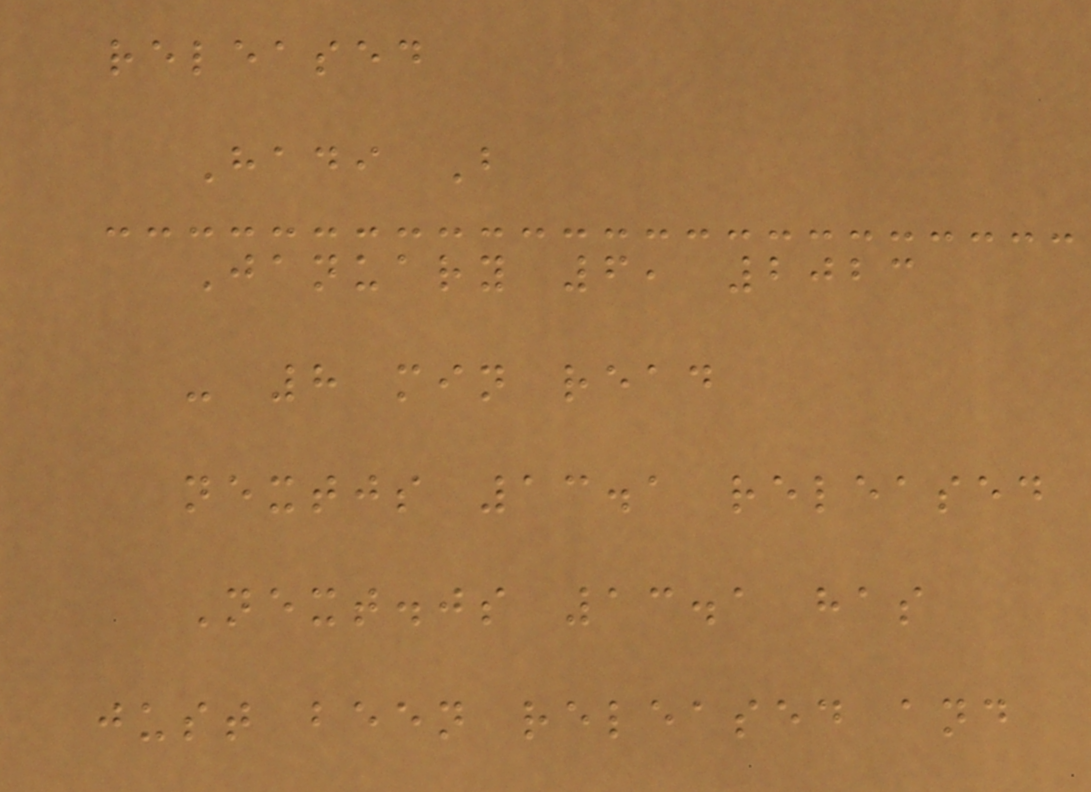released
Hadi B
January 6, 2023
- 8 min read
nextjs 13.1 released
Next.js 13.1 has
just been released and
